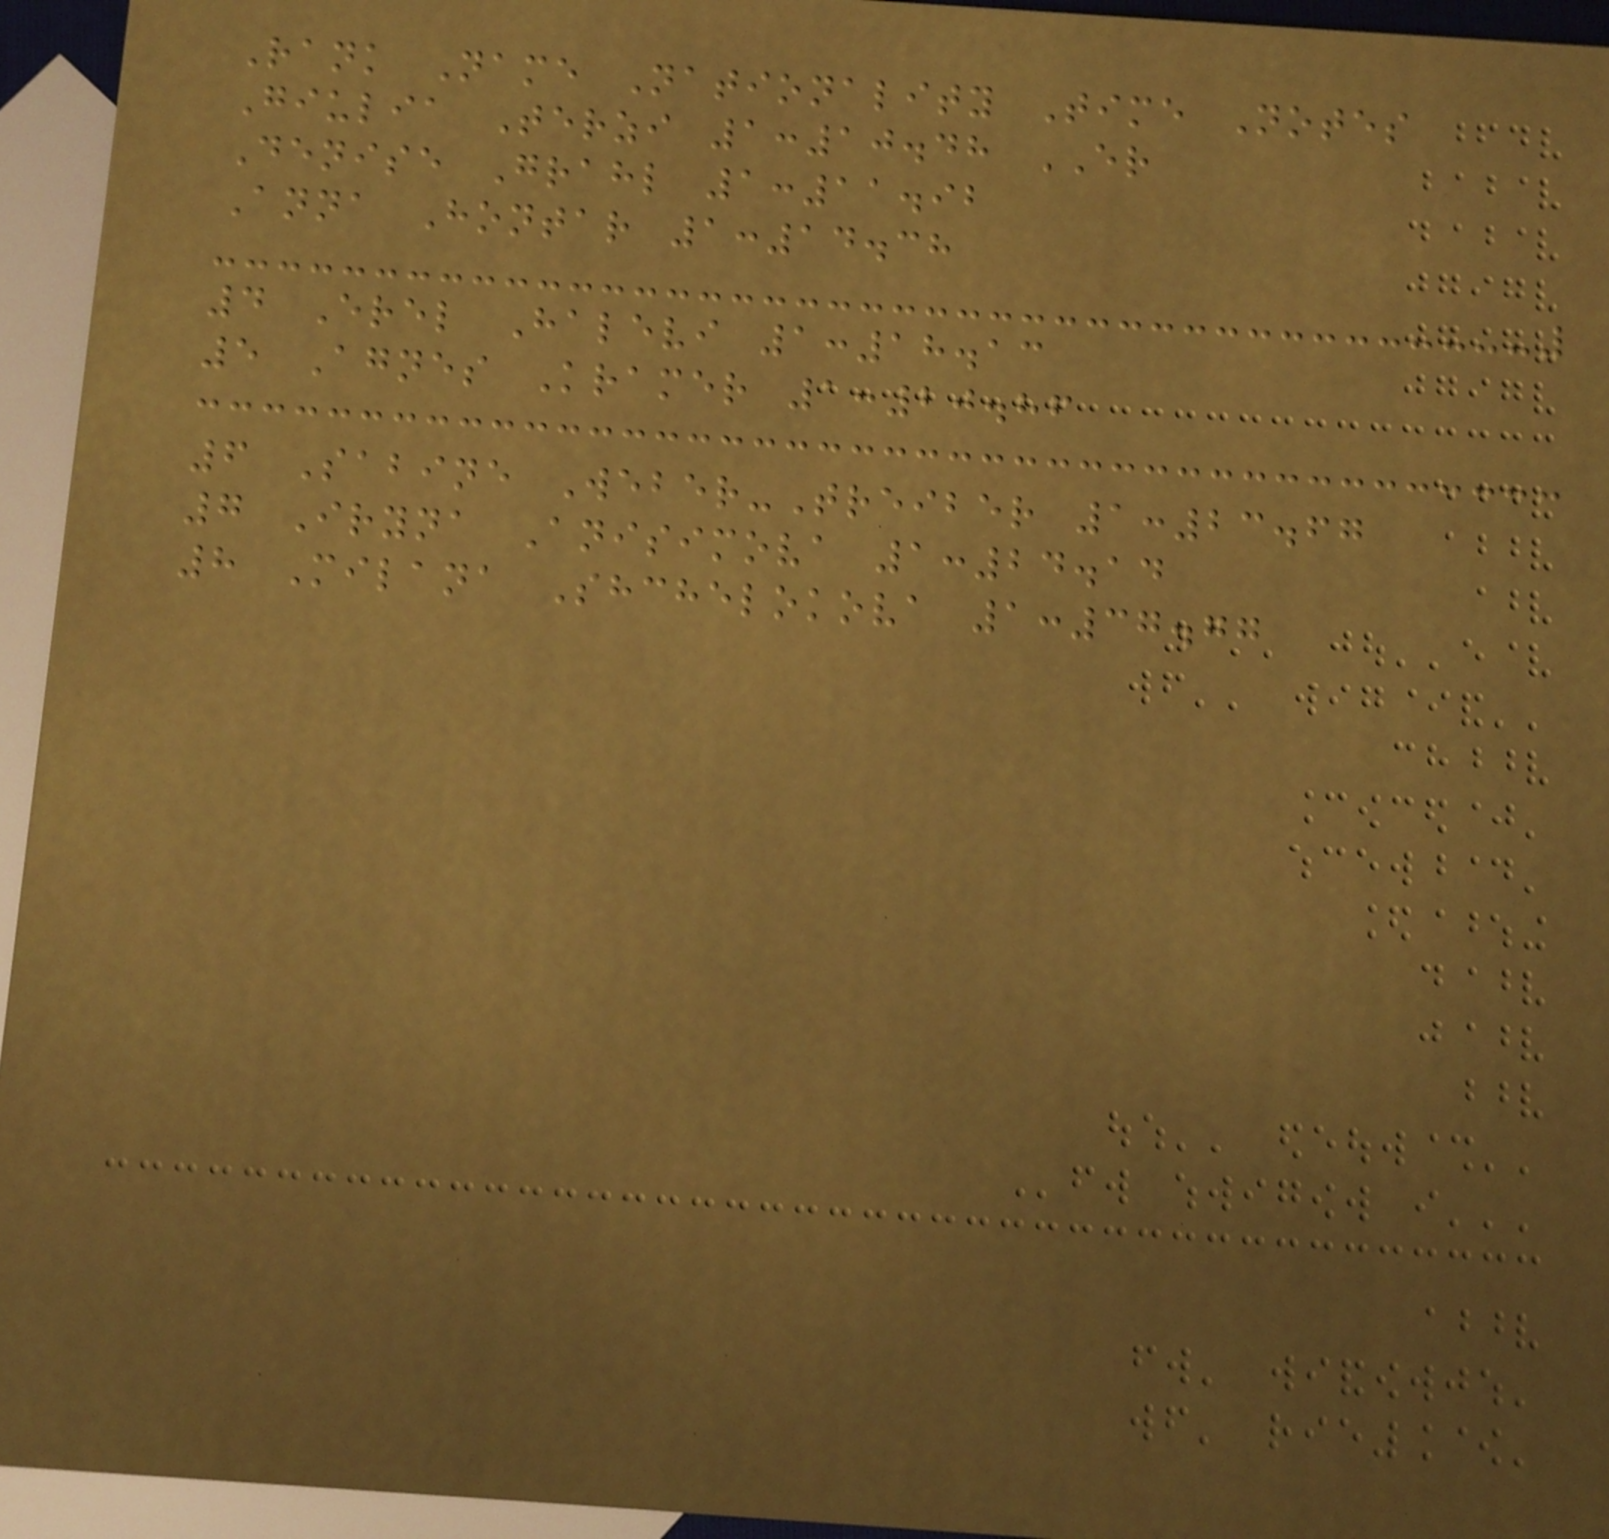Rank Name Nationality Time Notes
Giulia Terzi 1:10.48 ER
Denise Grahl 1:11.92
Anna Hontar 1:14.38
4 Erel Halevi 1:18.13
5 Agnes Kramer 1:20.86
6 Sabine Weber-Treiber 1:23.67
7 Iryna Anisimova 1:24.14
8 Milana Shchelokova 1:37.77
